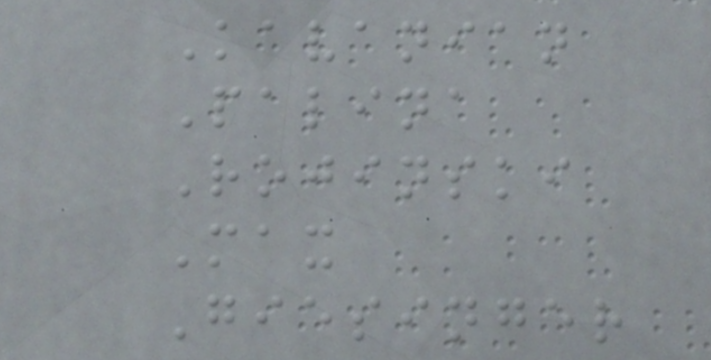Kavanian
Palina
Rojinski
Max
Giesinger
